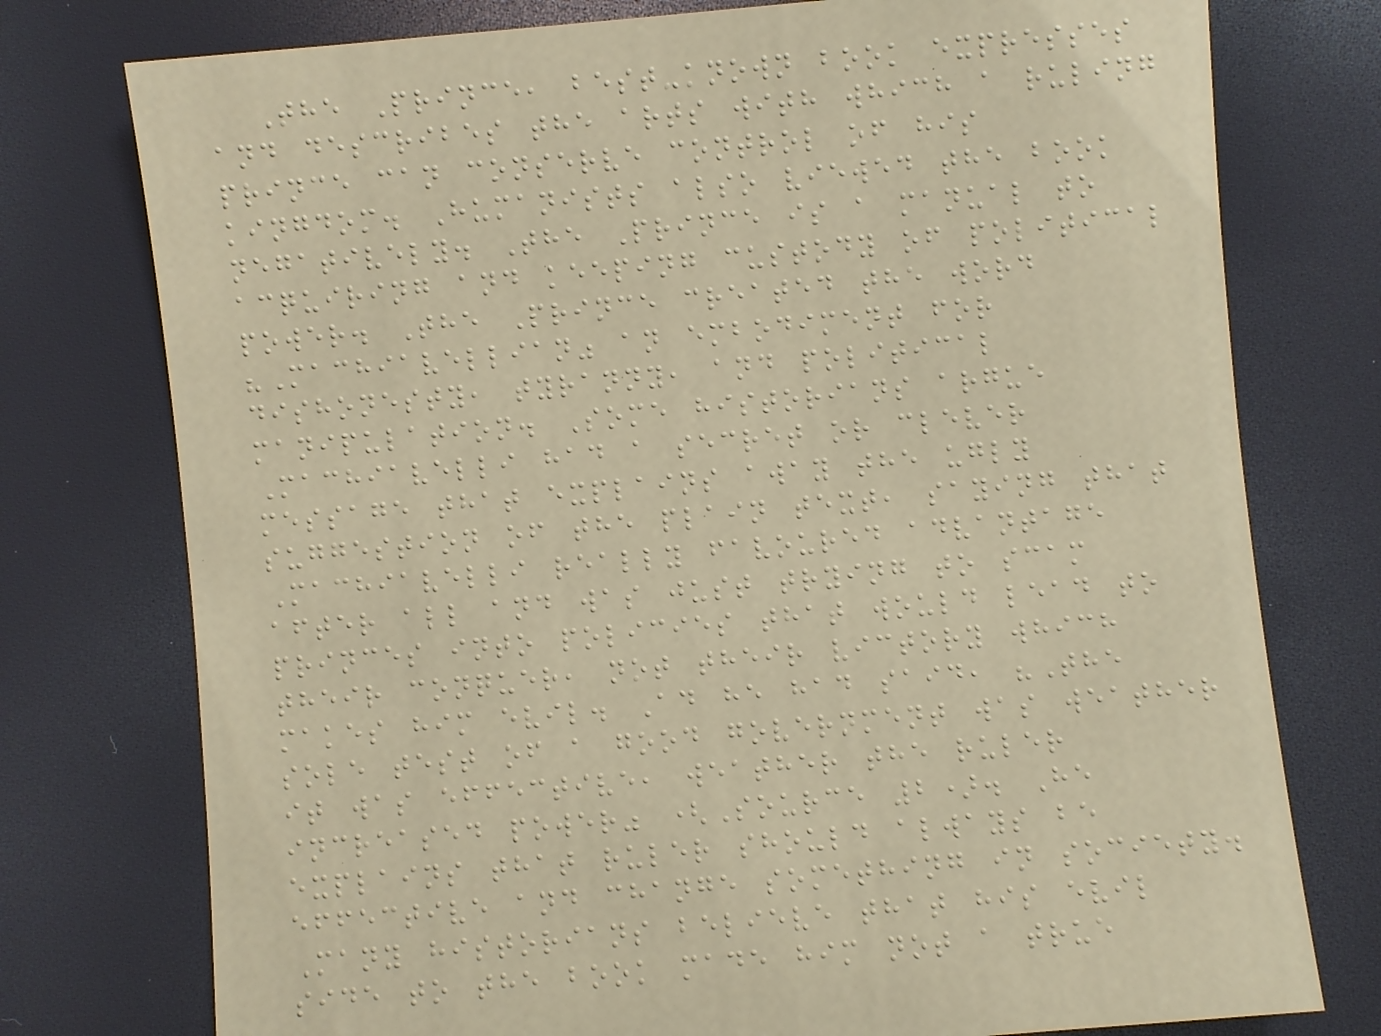The Prince, best-known book expresses
and describes the arts with which a ruling
prince can conserve control of his
kingdom. Humanists also viewed the book
negatively. The Prince is a manual to
acquiring and keeping custody of political
power. The Prince created the word
"Machiavellian" an embodiment for
dishonesty, tyranny, and political
manipulation. Some historians argue
Machiavelli had a secret or clever
message that explains away the ugly
suggestion of the plain text, saying that
Machiavelli really favoured advantage
after all and was just trying to scam
princes into policies that would lead to
their conquer, not their victory which
makes him evil. Ad he had said, "The
sole test of a good government was weather
it was effective, weather the ruler
increased power" (Source 2). He
explains that ruler should always be
effective and change something in society.
Many historians believe that his evil
side to the book made him not a true
